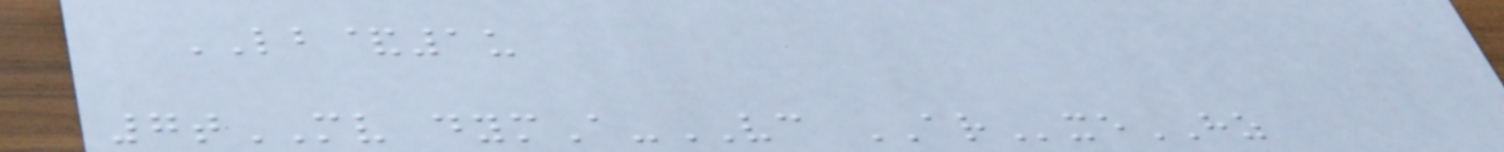LB&1u
7tMV dymA-VC ARxeHZ
